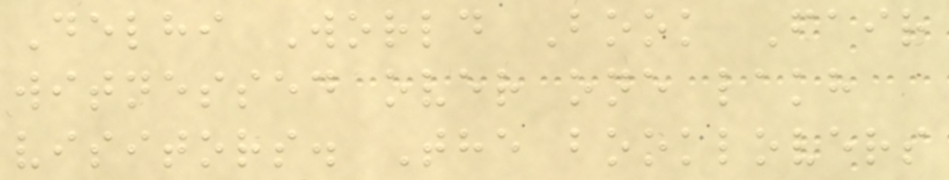Delhi World Book Fair
witnessed over one lakh
visitors. The booklovers
